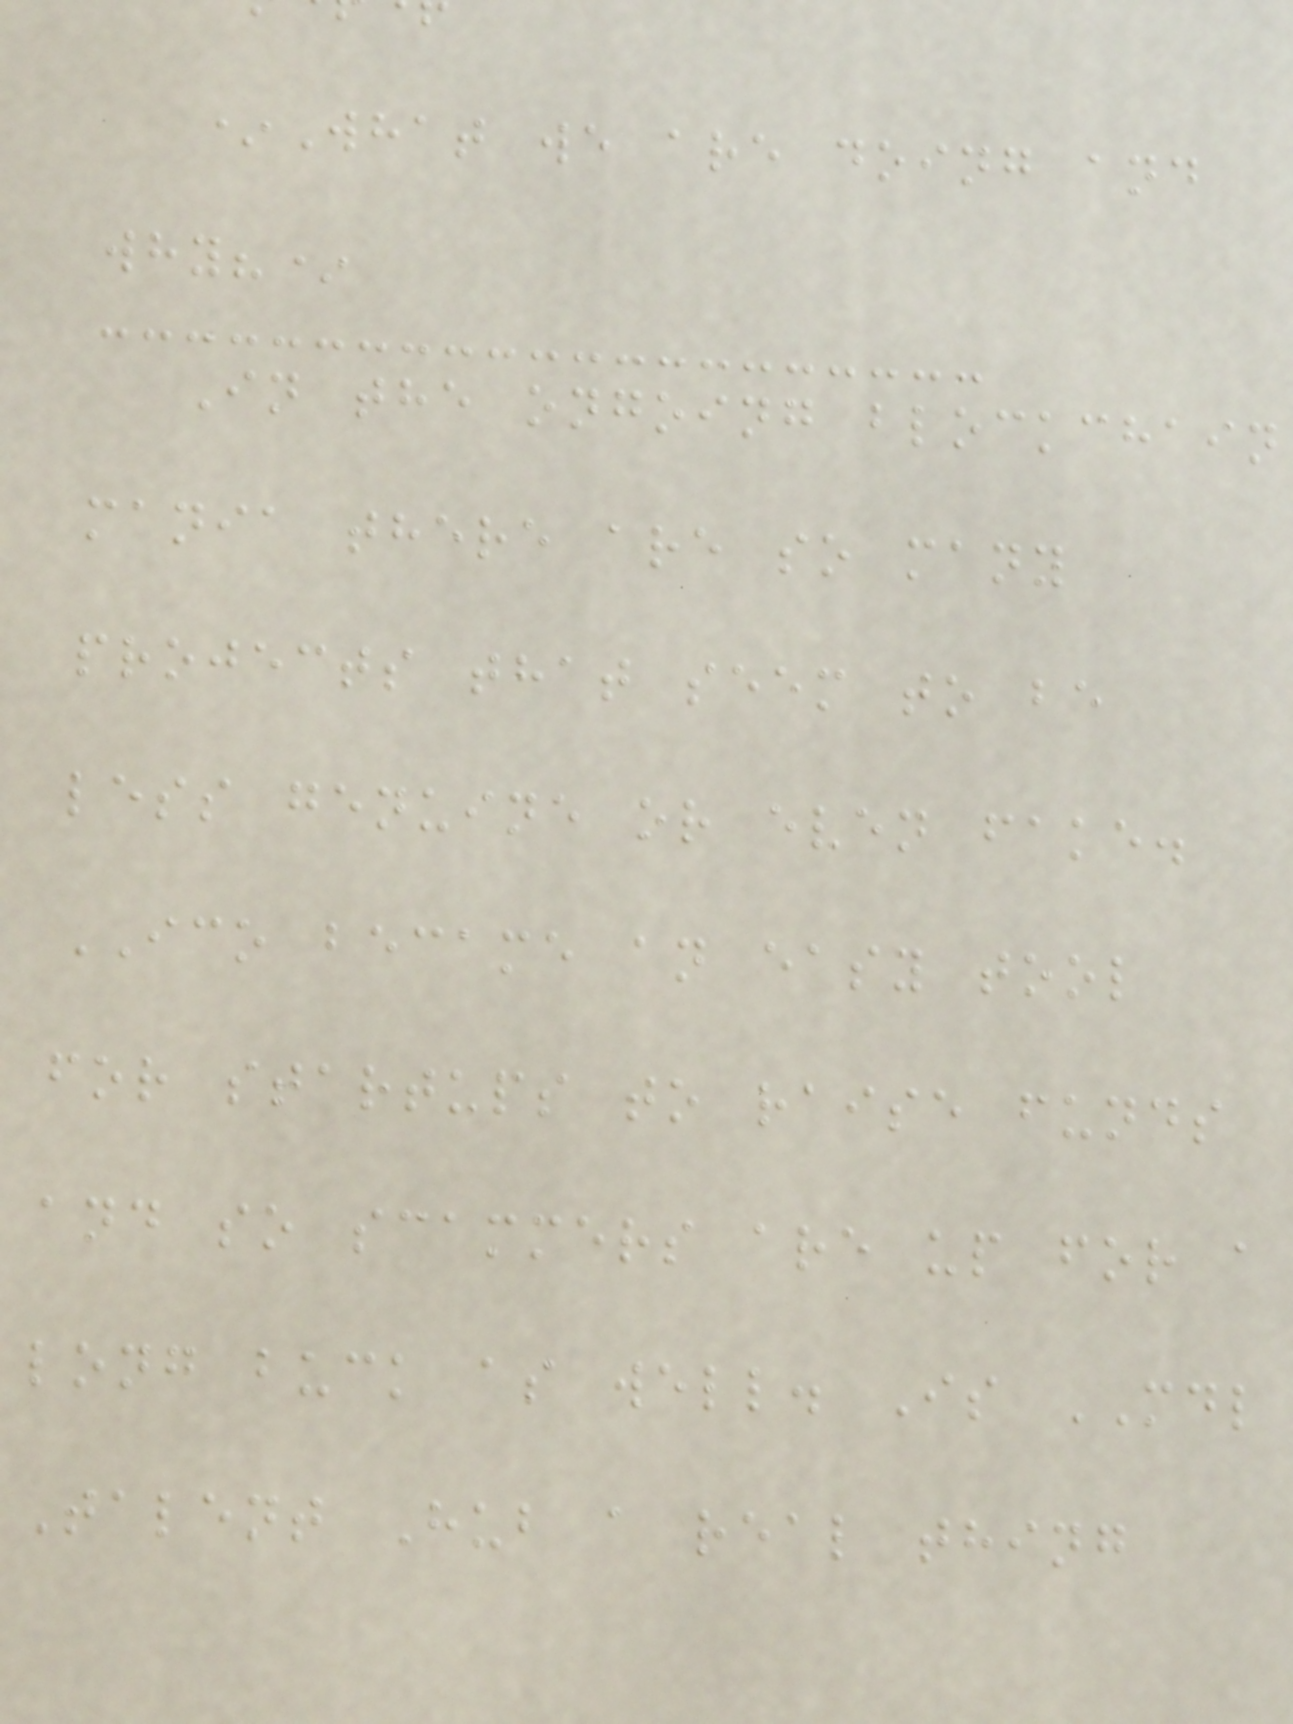*What we are doing and
why?*
In the ongoing blockchain
mania there are so many
projects that seem to be
less genuine or even fake.
ICO became an easy tool
for startups to raise funds
and so scammers are up for a
long buck as well. Is MDL
Talent Hub a real thing
